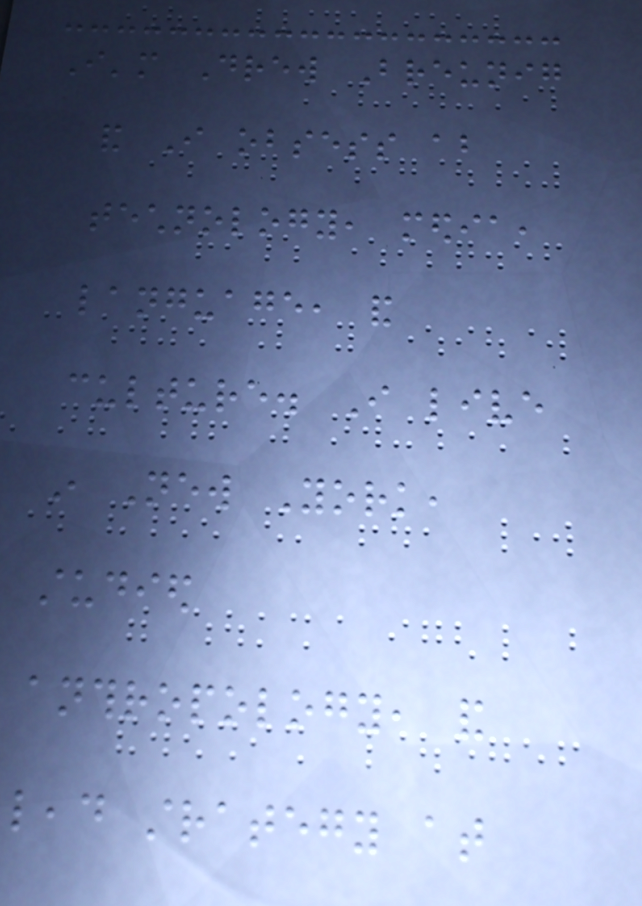I'm Drew Breunig
and I obsess about
technology, media,
language, and
culture. I live
in New York,
studied
anthropology, and
lead strategy at
